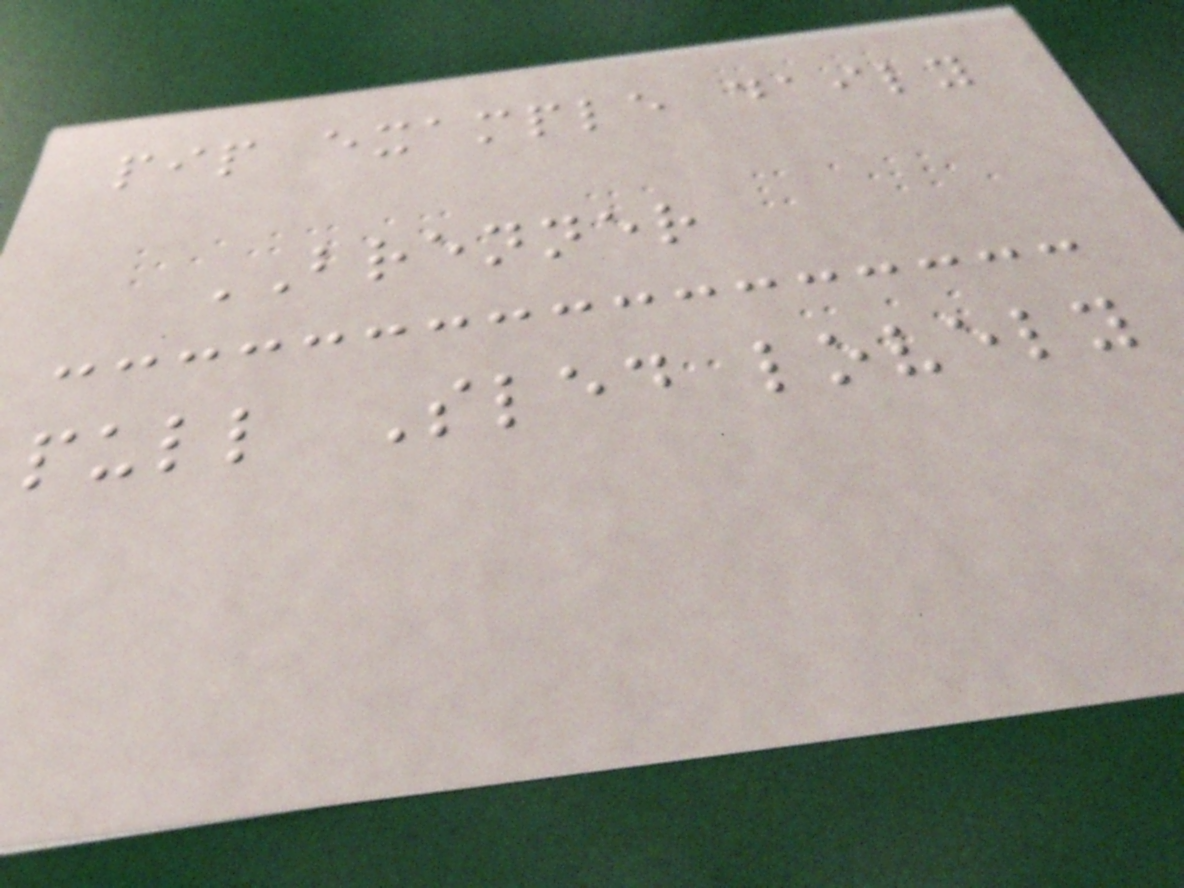pip example daily
BRENNER
pull Sled lovely
